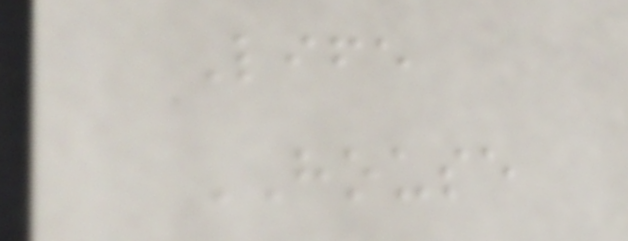Life
HOUSE
